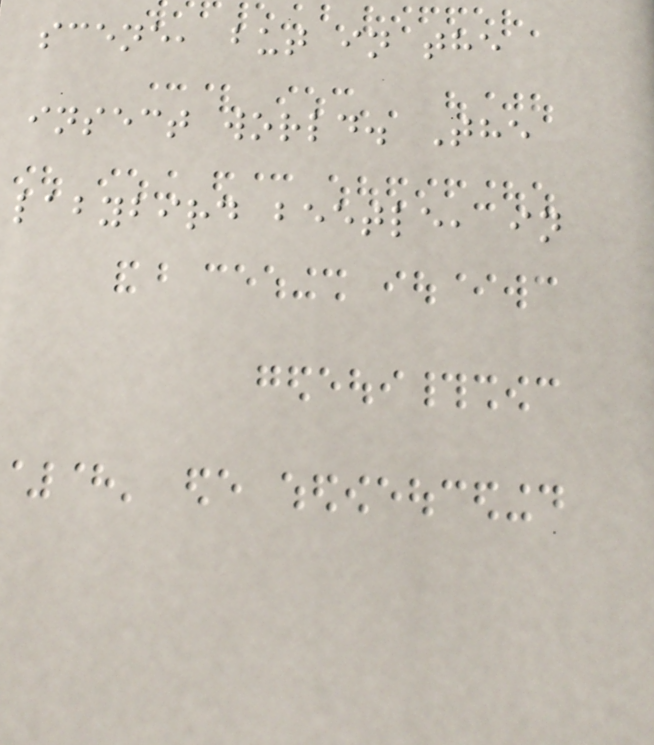scene, but in the
insect world. The
labybird beetle, in
